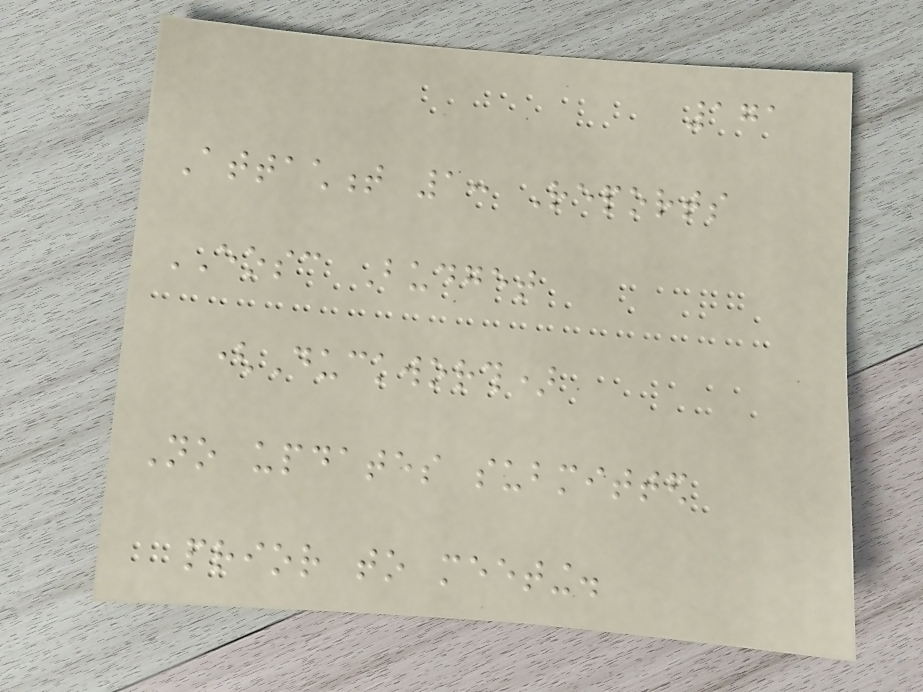171
Attachment 1: Reports
EOSC Budget
(Duckworth)
No updates submitted
prior to meeting.
